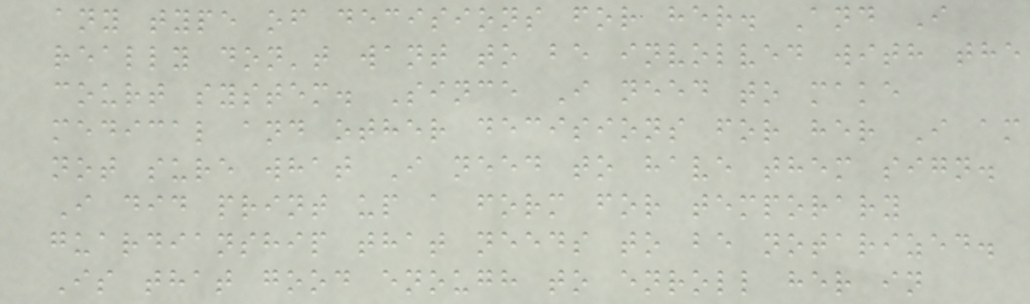any type of decisions for her. And I
really don't want to be involved with the
court system. Since I need to make
medical and other decisions for her I am
not sure what I need to have them sign.
I did print up a form for temporary
guardianship that needs to be notarized.
Is that good enough to enroll her in
